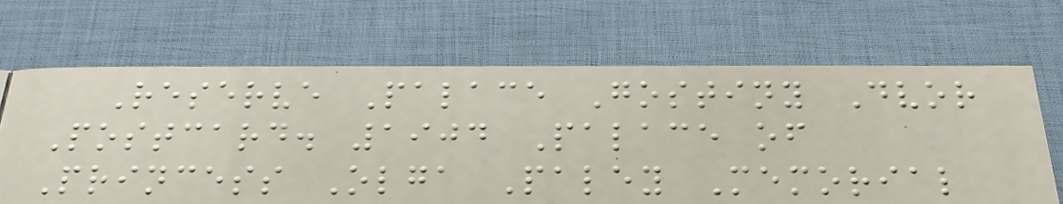Reserve Palace Gostiny Dvor
Postcard. 1904 Palace of
Princess Olga Paley Memorial
